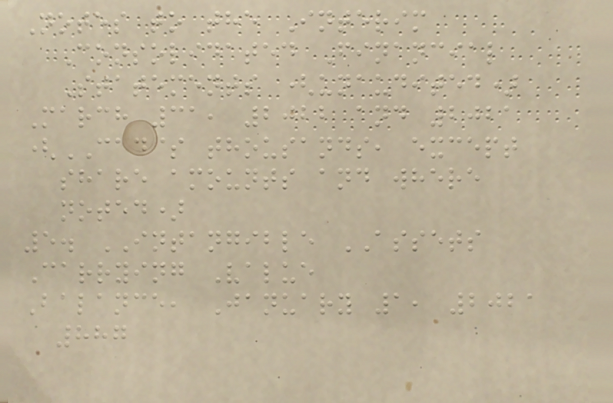Notes to the Interim
Consolidated Financial
Statements (unaudited)
March 31, 2022 and 2021
(CAD$ thousands, except
share amounts and where
noted)
5. INTANGIBLE ASSETS
Carrying Value
Balance, January 1, 2021
887
